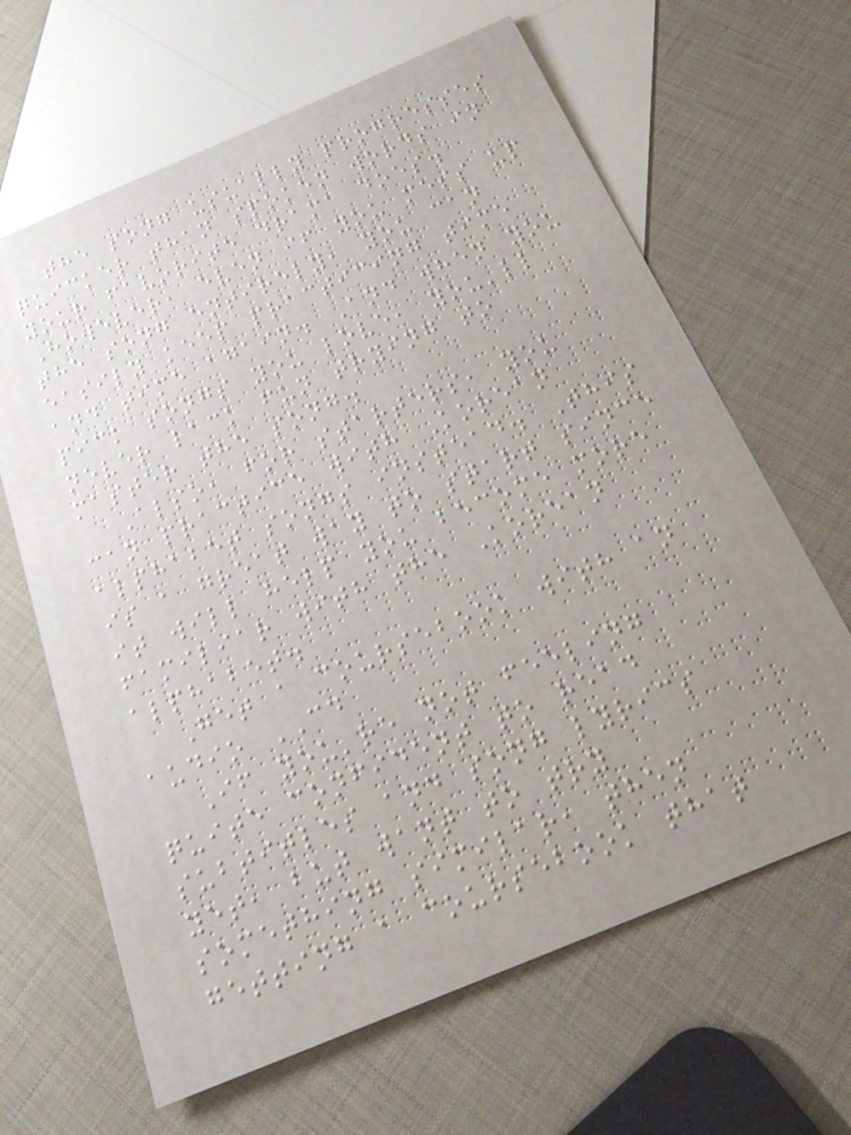the song usually progresses
quicker than spoken words in
your favorite drama does.
However, even if you mess up
the song entirely, you can
easily keep practicing time
and time again. And when you
pick songs you love, you'll
never lack fun trying to
master the song.
Also, for starters, you
can practice with Korean
alphabet songs instead. This
is a great way to start since
it will help you become more
familiar with the Korean
alphabet.
Get a coursebook with an
audio CD
If you're not feeling
quite confident to read
subtitles and song lyrics
yet, but want to try
something similar, then
getting a coursebook that
